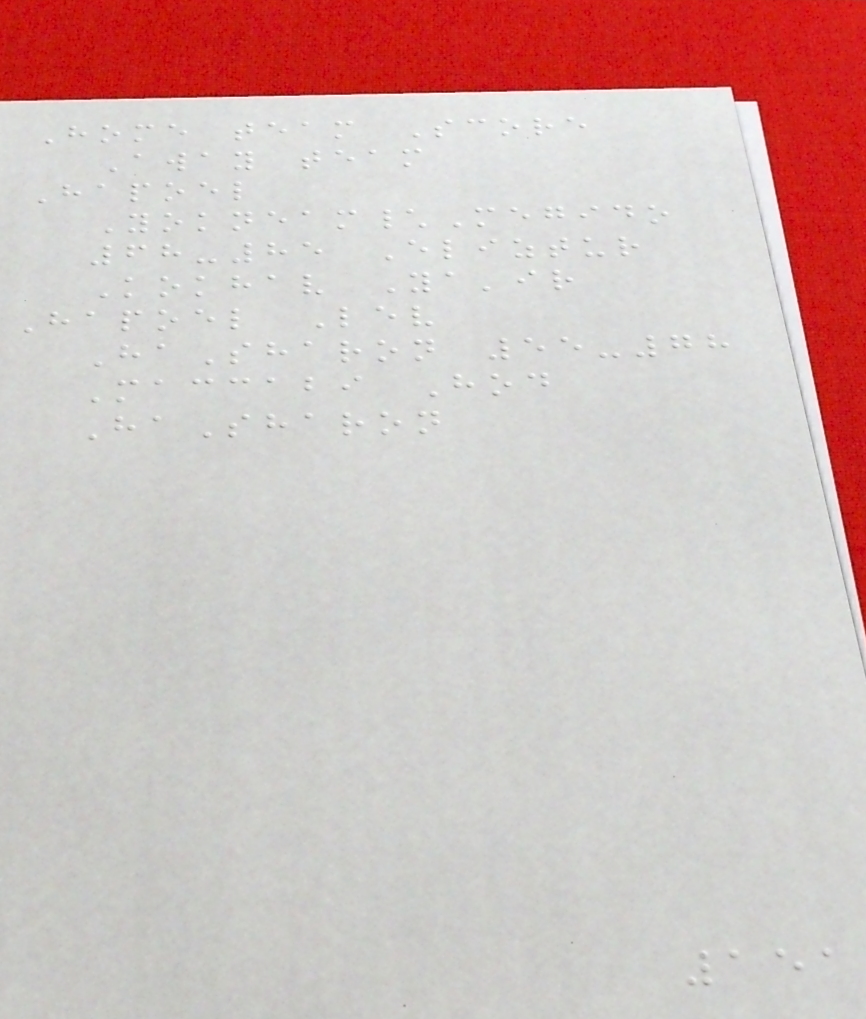Home team Score
Away team
Hapoel
Yokneam\Megido
68-85 Eliztur
Kokhav Ya'ir
Hapoel Lev
HaSharon 55-78
Maccabi Hod
HaSharon
151
